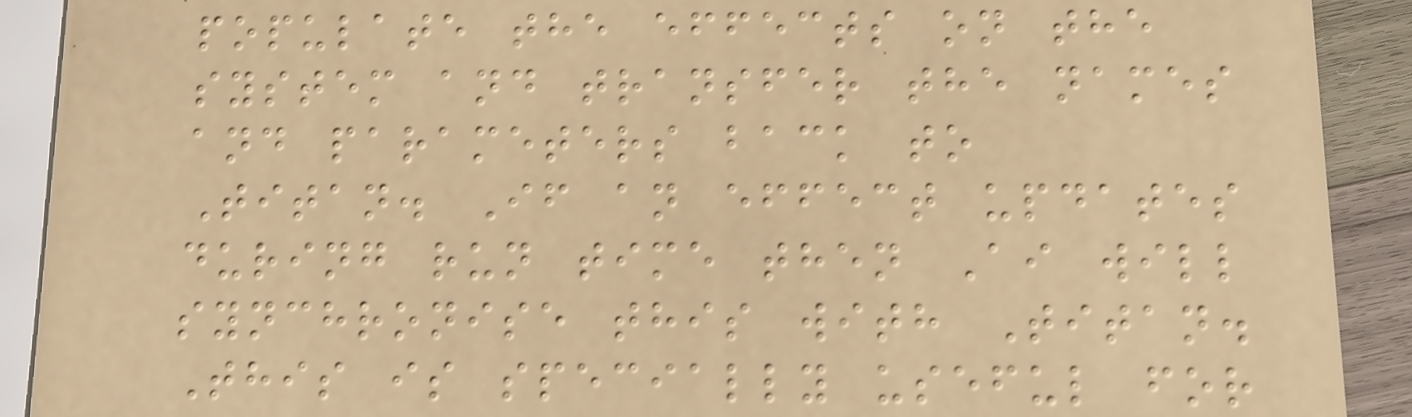populate the effects on the
system and transfer the names
and parameters back to
Titan. If an effect updates
during run time then Ai will
synchronise this with Titan.
This is specially useful for
